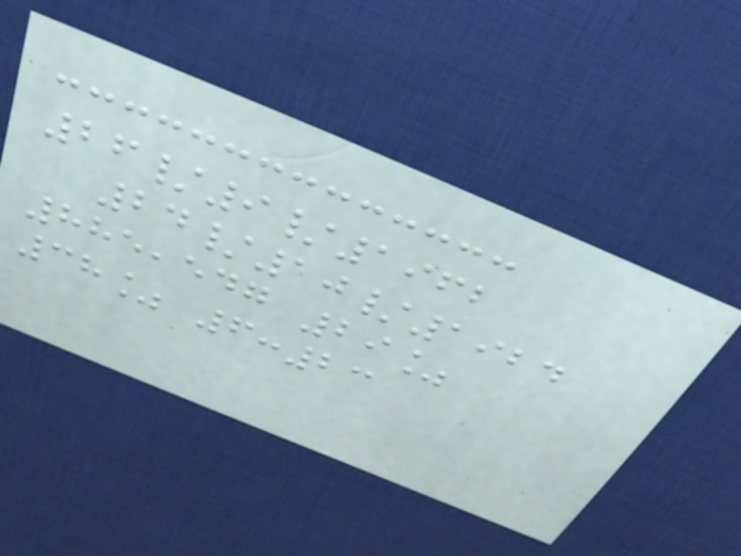26/9/1962
24/10/1924
885,547 29%
38% 6:23
